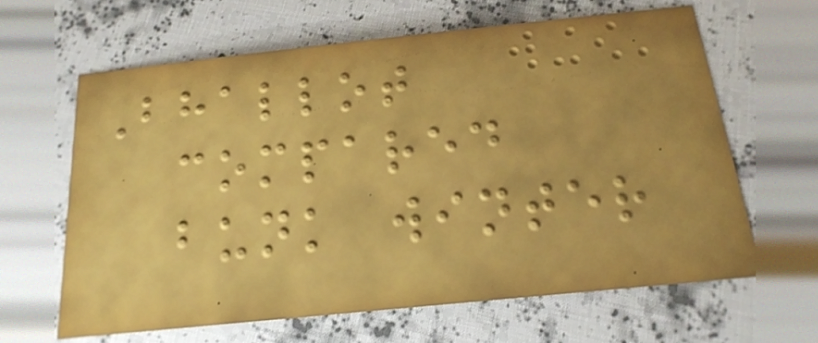Bhallot
compared
bunk winter
